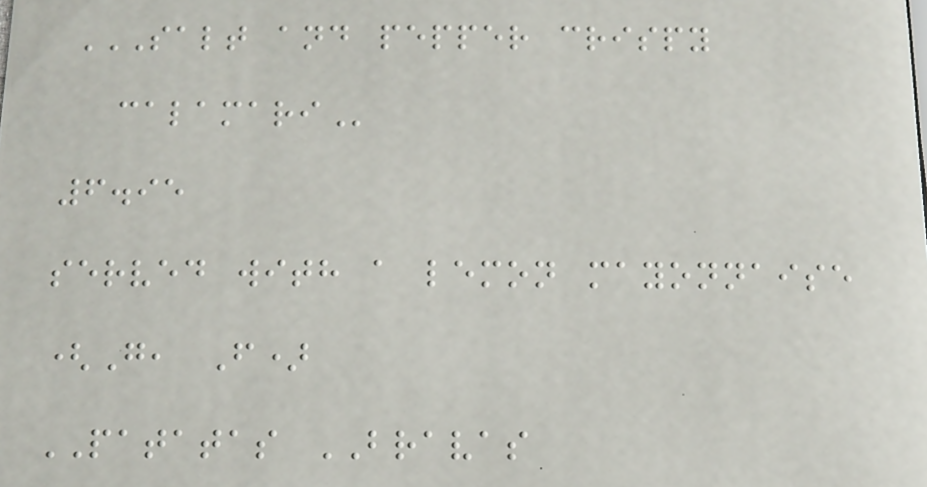SALT AND PEPPER CRISPY
CALAMARI
6.95
served with a lemon mayonnaise
(G, F)
PATATAS BRAVAS
